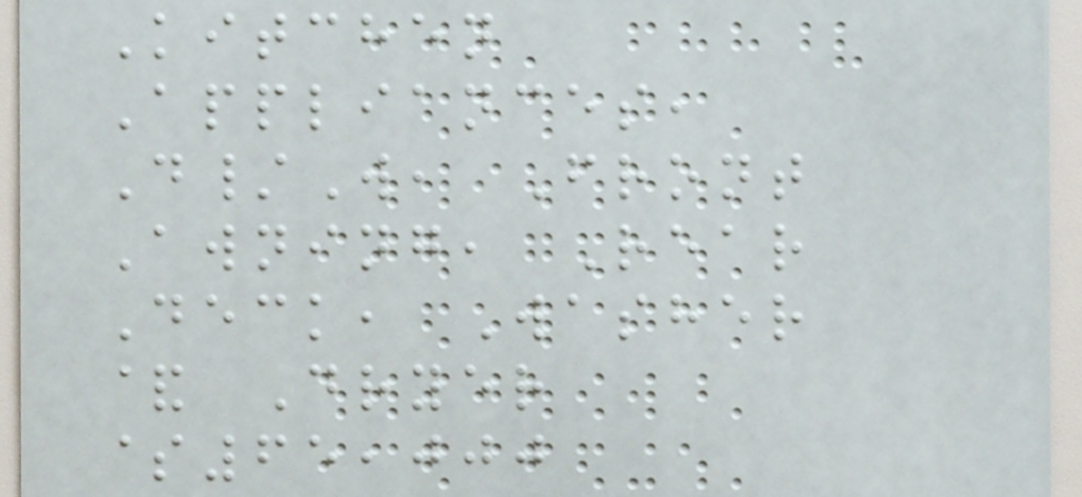Kitchen
Appliances,
D/W, Front
Awning, Rear
Deck, Washer
& Dryer
$65,000
